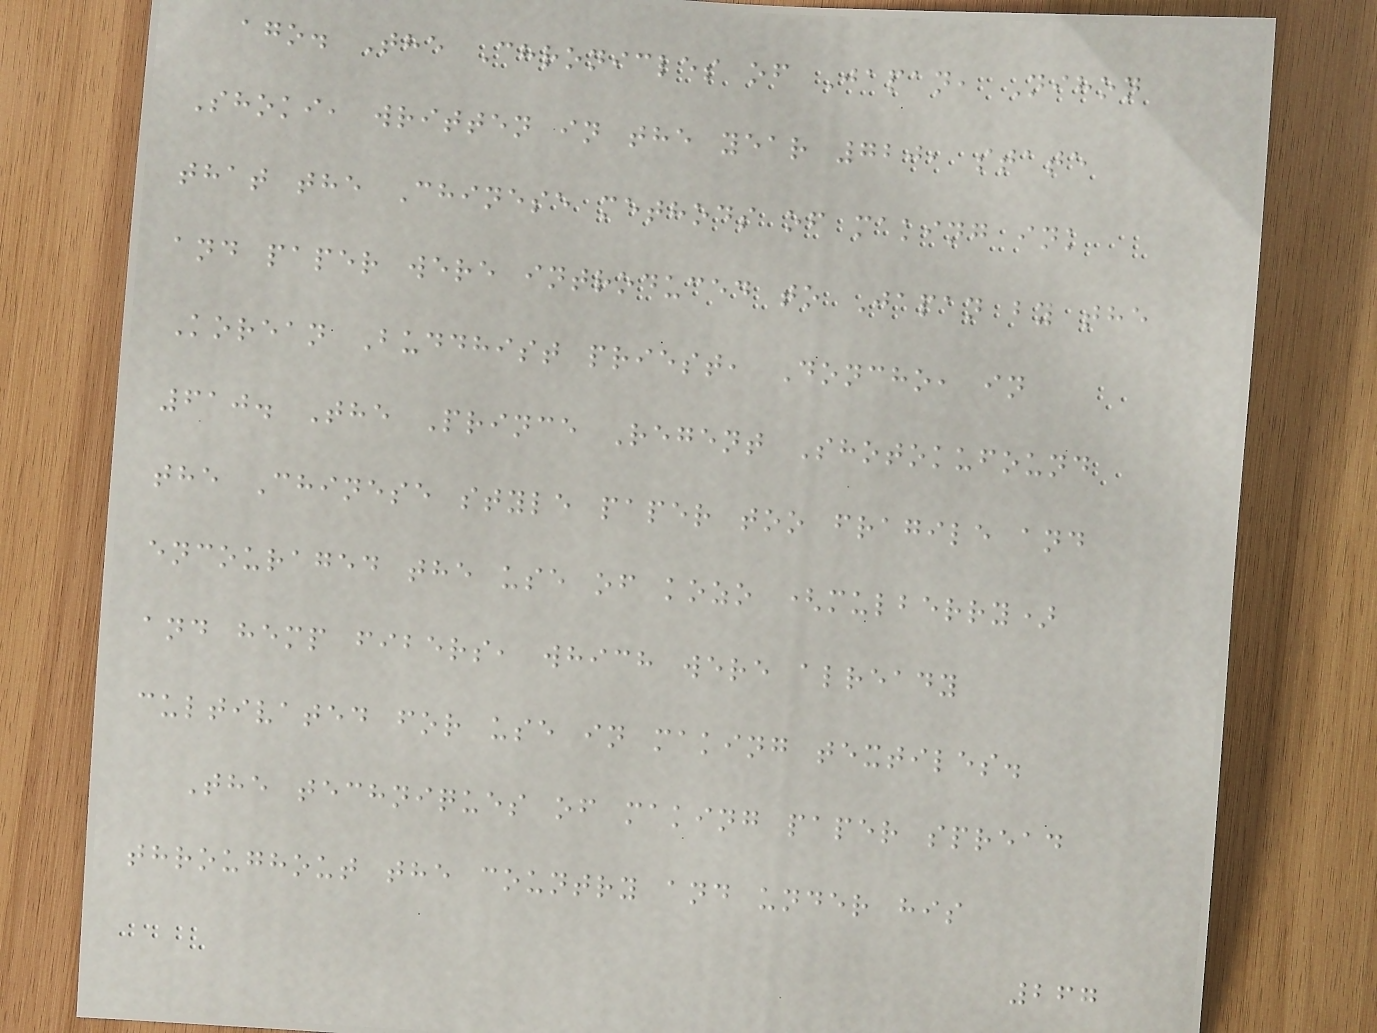ago. The Chronicles of Japan, Nihon
Shoki, written in the year 720, state
that the Chinese methods of making ink
and paper were introduced to Japan by the
Korean Buddhist priest, Doncho, in
610. The Prince Regent Shotokufound
the Chinese style paper too fragile and
encouraged the use of kozo (mulberry)
and hemp fibers, which were already
cultivated for use in making textiles.
The techniques of making paper spread
throughout the country and under his
267
